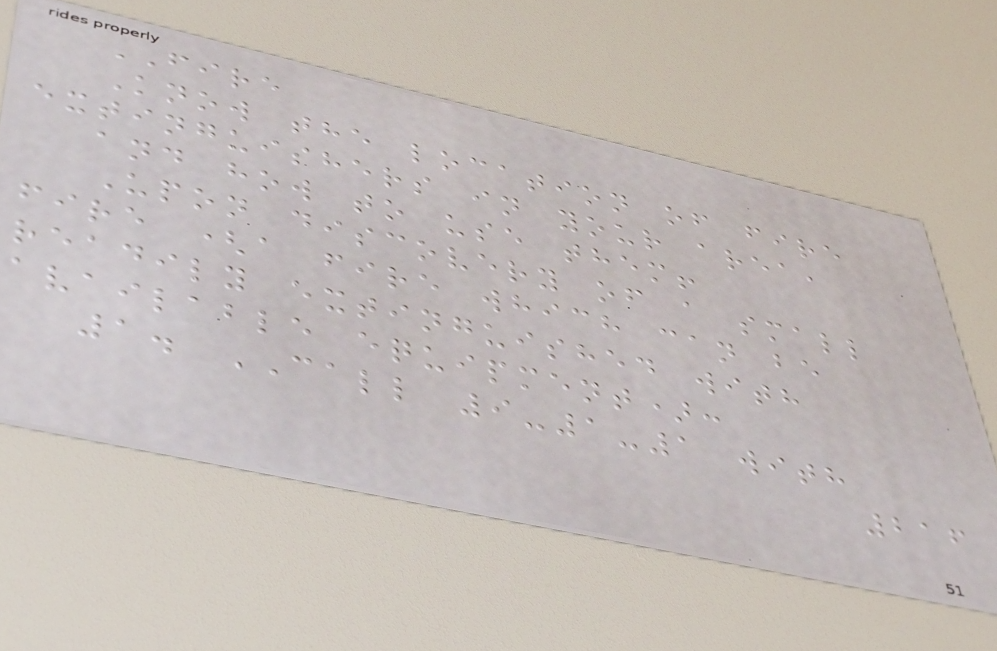FIRE
Know the location of fire
extinguishers in your area,
and how to use them!
Upon discovery of a small
fire (a fire which can be
readily extinguished with
available equipment):
1. CALL 9-1-1 with
216
